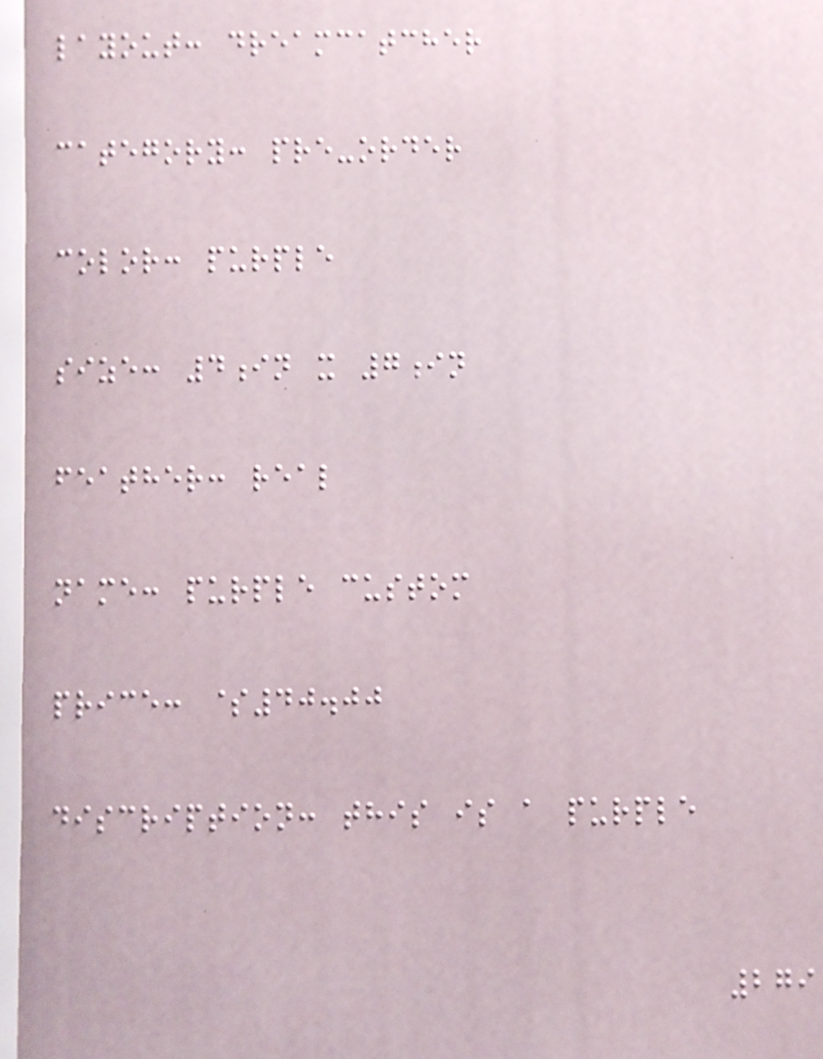layout: dreamcatcher
category: pre-order
color: purple
size: 4in x 7in
feather: real
name: purple custom
price: $40.00
discription: this is a purple
279
